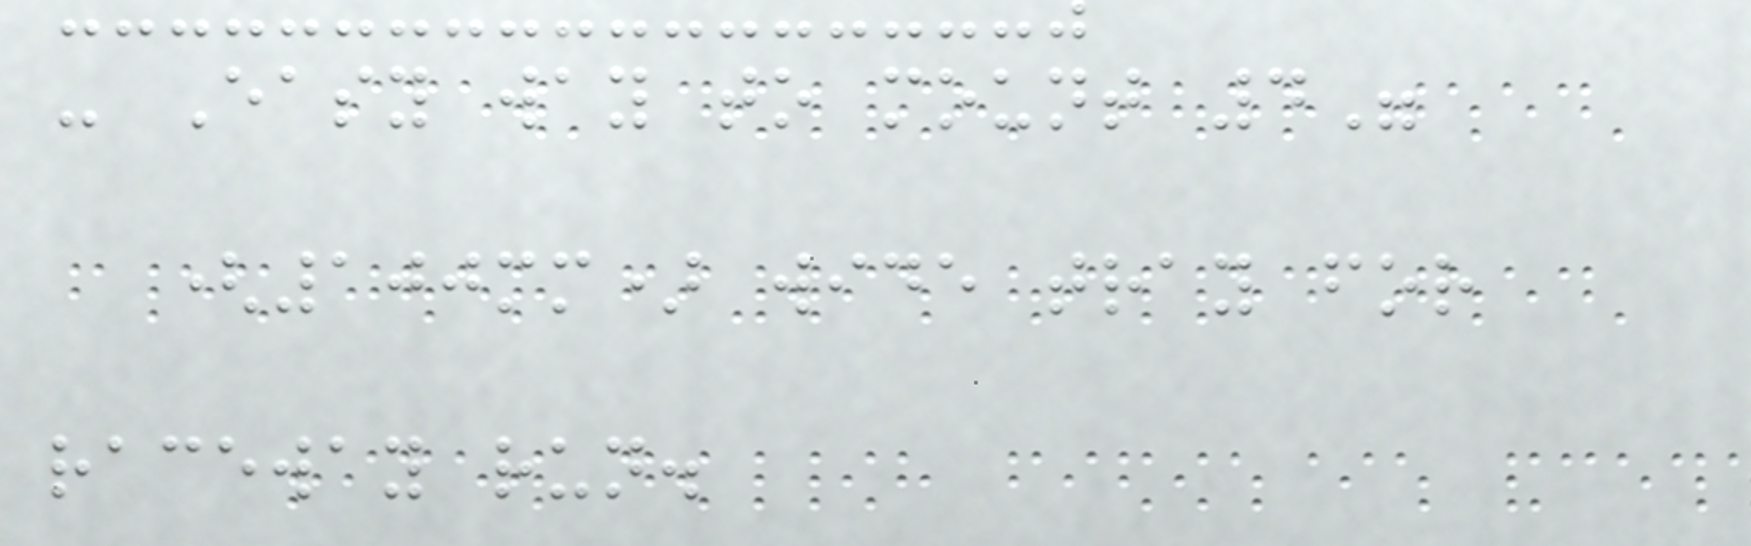- Easy way to mount 4"
(100mm) wide tray for
raceway run.
